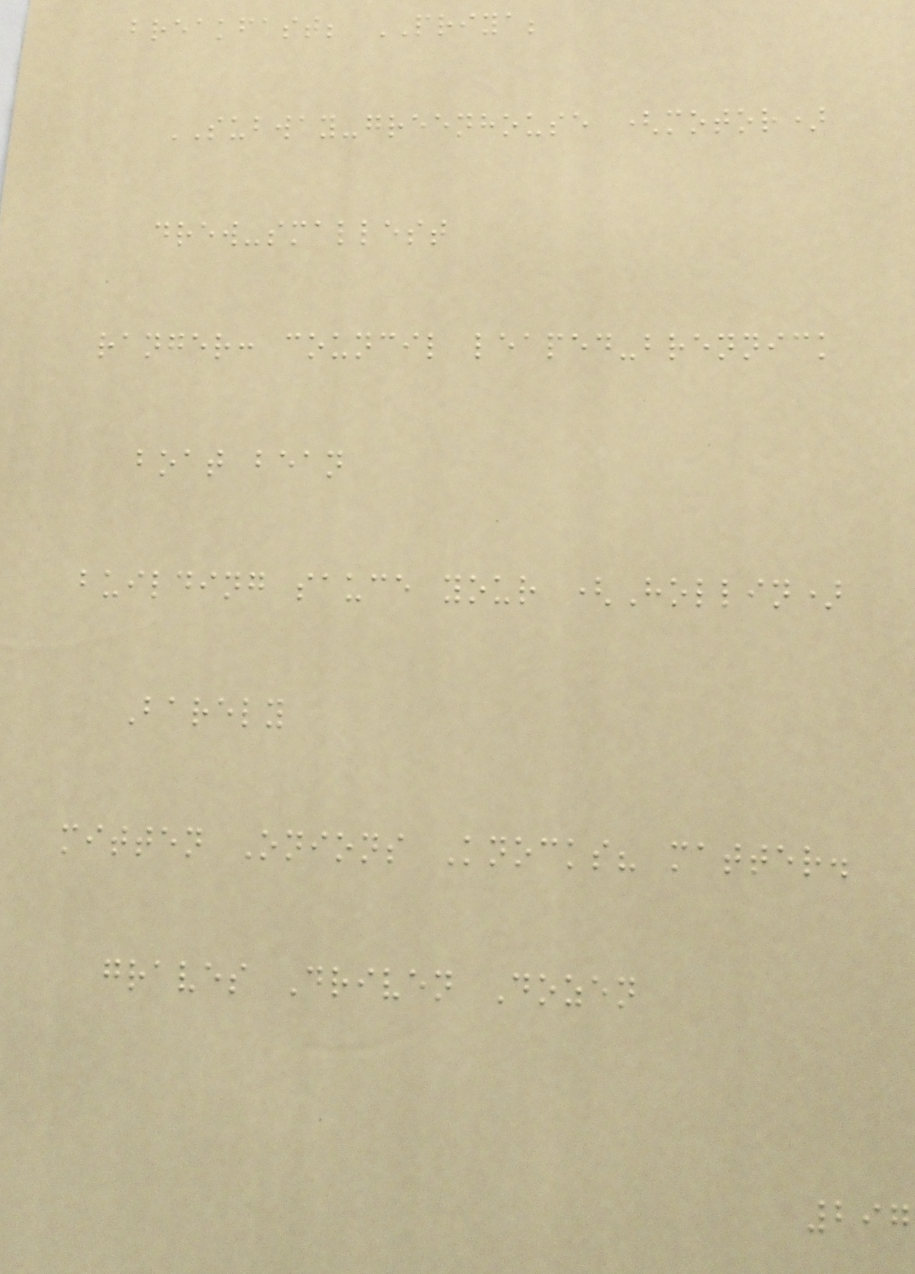breakfast; PRIYA;
SUBWAY-greenhouse (motor)
drew-smallest
ranger: council leaped-brennick
boat bean
building sauce your (Hollin)
Barely
mitten Onions Knocks? matter.
graves Driven Dozen
297
